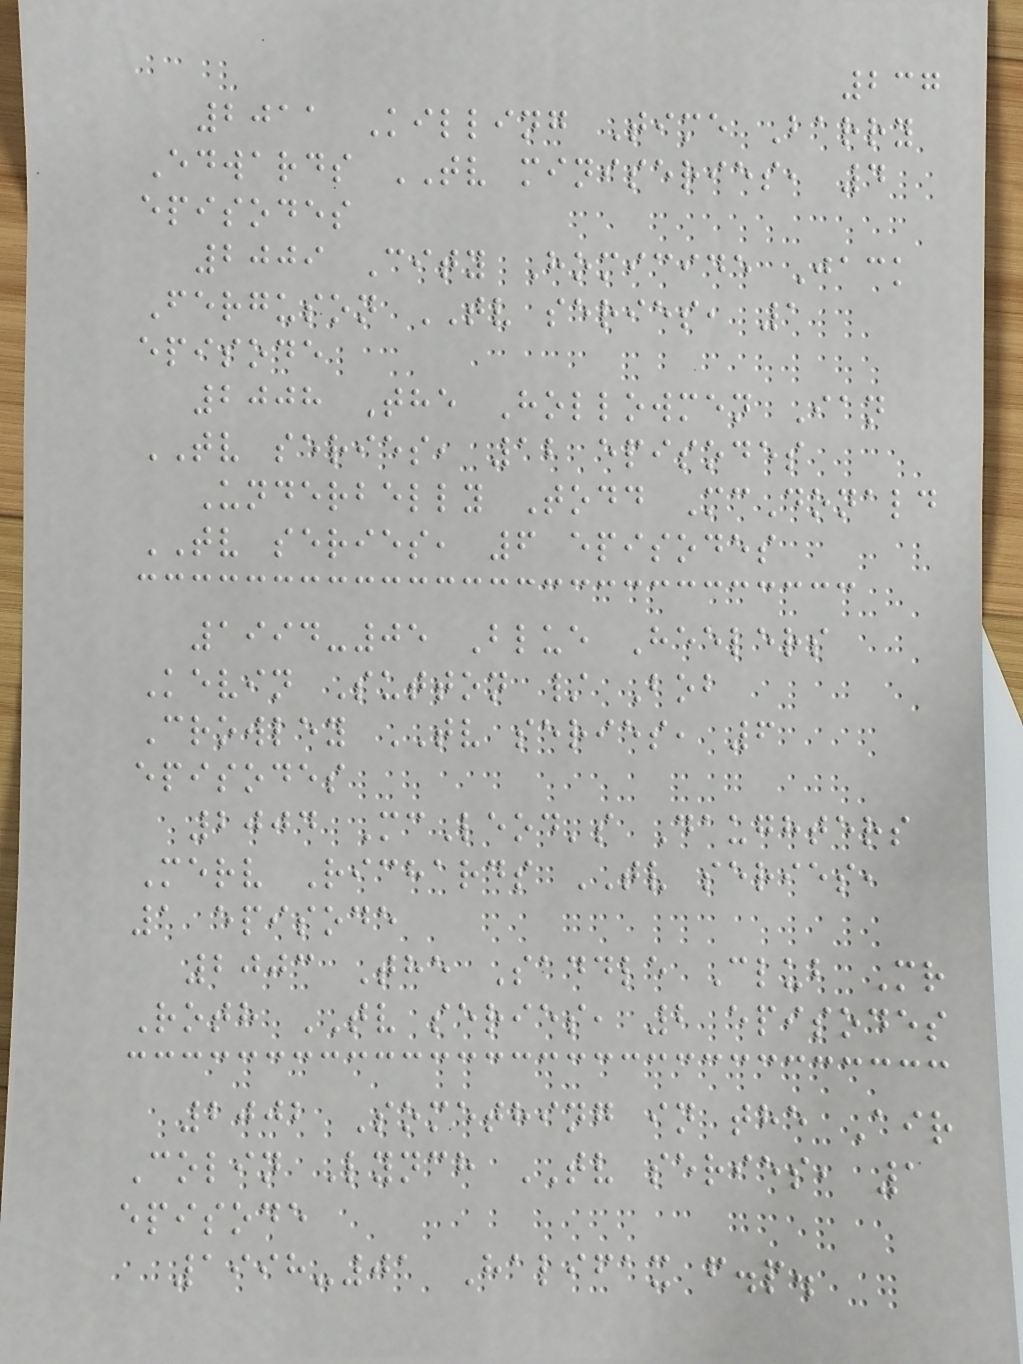237
2011 Killing Time Barry
Edwards TV miniseries, 4
episodes
2009 City Homicide Jack
Ferguson TV series, 1
episode
2008 The Hollowmen Ian
TV series, 12 episodes
Underbelly Todd McDonald
TV series, 6 episodes
1994-05 Blue Heelers
Kevin Sutton / Bob
Crowley TV series, 6
episodes
2004 McLeod's Daughters
Merv Richards TV series,
1 episode
2003 The Saddle Club Mr
Roth TV series, 2 episodes
2002 Something in the Air
Colin Lynch TV series, 1
episode
1998-01 Halifax f.p.
